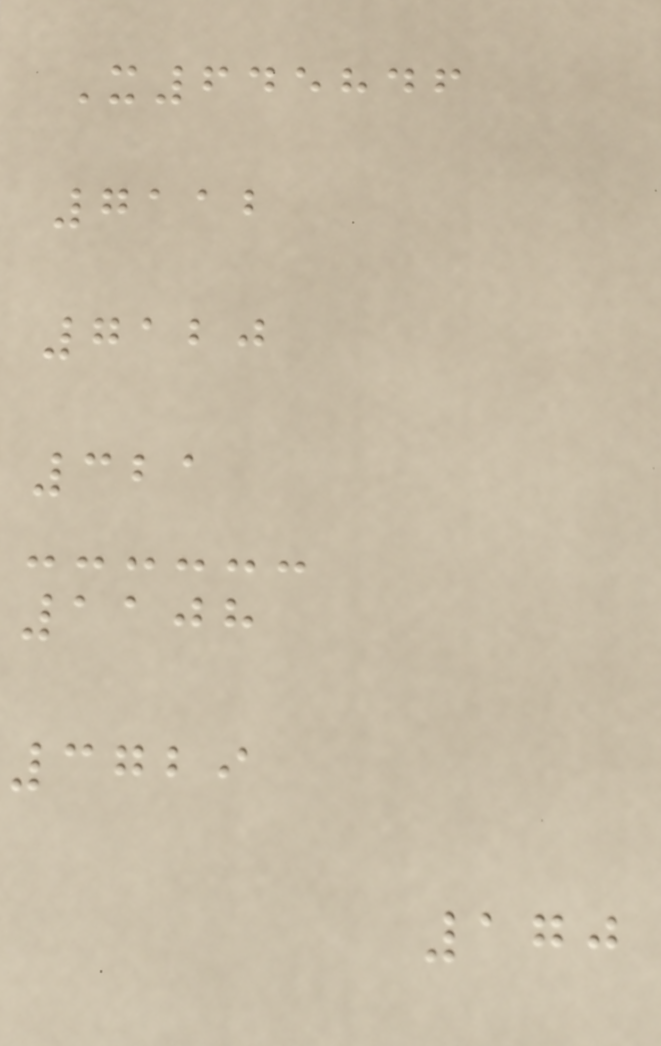X645846
7112
7120
321
1108
3729
170
